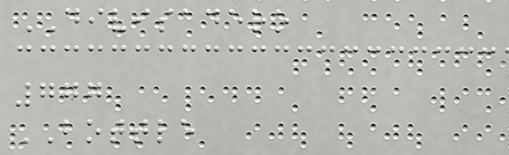DIVISADERO
777
BOTTLE
